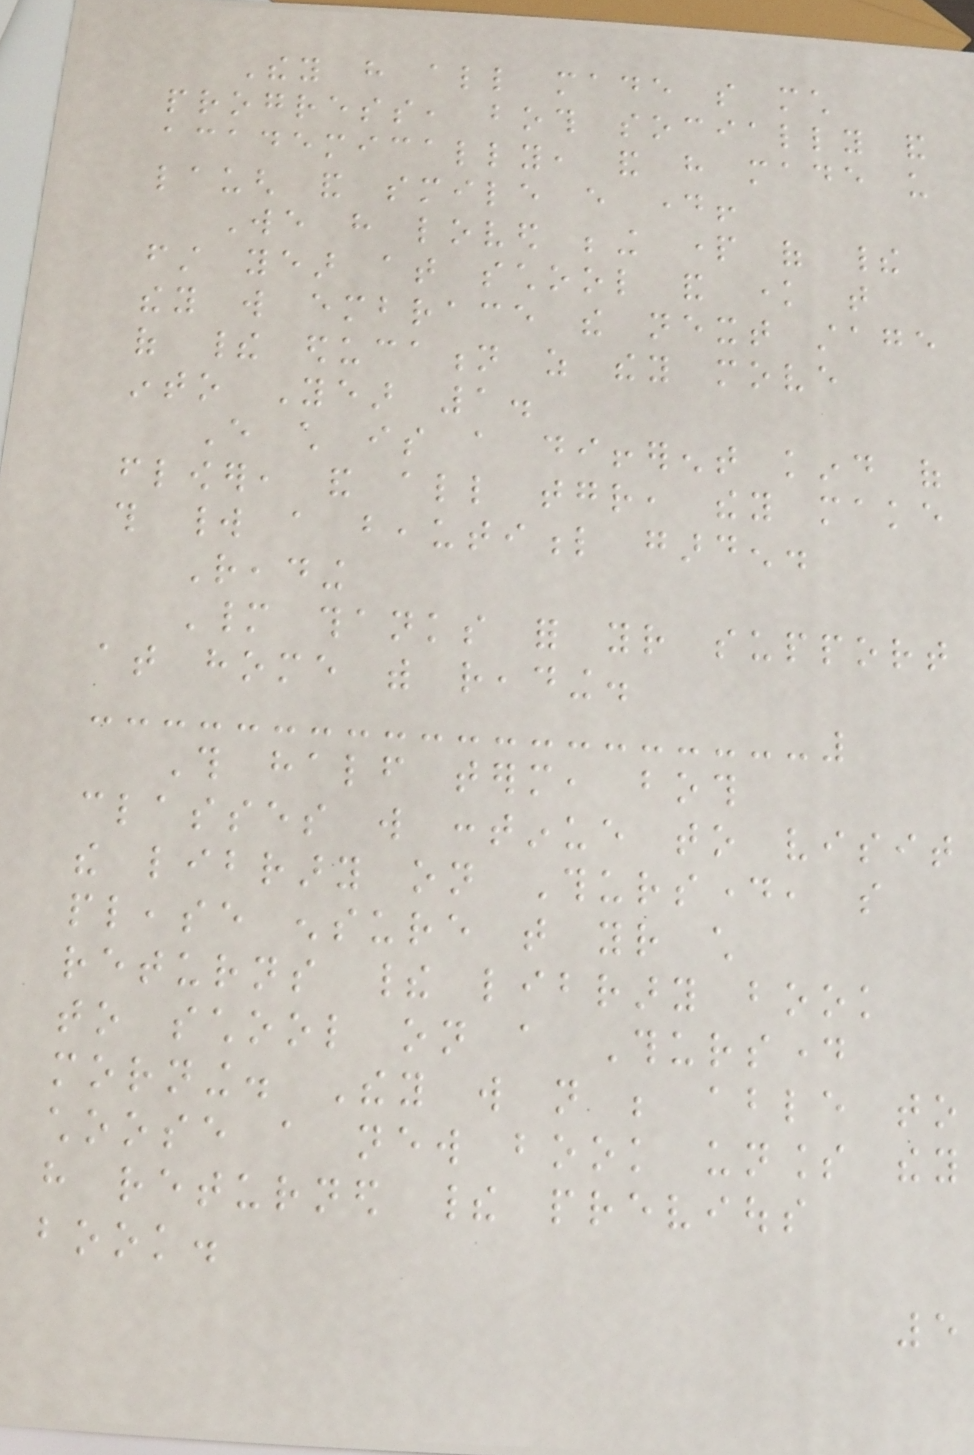They have all made so much
progress, both socially and
academically, and have made us
laugh and smile every day!
We have loved being part of their
first year at school and know that
they will embrace the next stage
of their education as they move
into Year 1.
Every child is a different kind of
flower, and all together, they make
this world a beautiful garden.
Reading
Many thanks for your support
at home with reading.
This half term, both
classes will continue to visit
the library on Thursday, so
please ensure that your child
returns their library book
to school on a Thursday
morning. They will not be able to
choose a new book unless they
have returned their previous
book.
5
